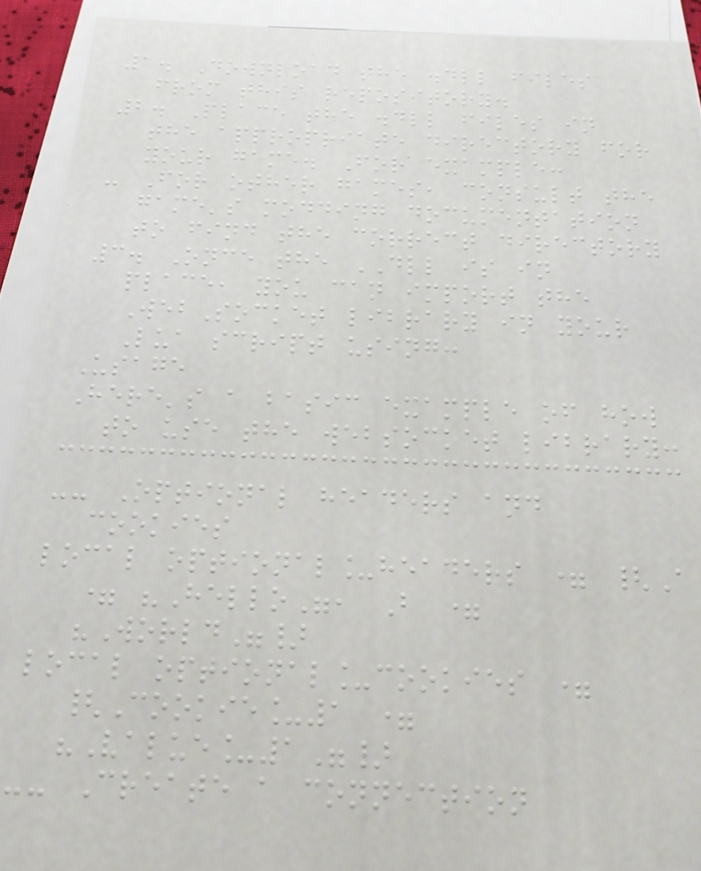1. Download the .dll files
from this repository.
2. Place the .dll files in
the appropriate directory for
your game. For example:
- For other games, consult the
game's modding documentation
to find the correct directory
3. Once the DLL is in
place, you can import the
WebSocket library in your
Lua script using:
Usage
Here's a basic example of how
to use the websocket library:
-- Optional headers and
cookies
local optional_headers = {A
= "Hello", B =
"World"}
local optional_cookies =
{Cookie_1 =
"Value_1"}
-- Create a connection
